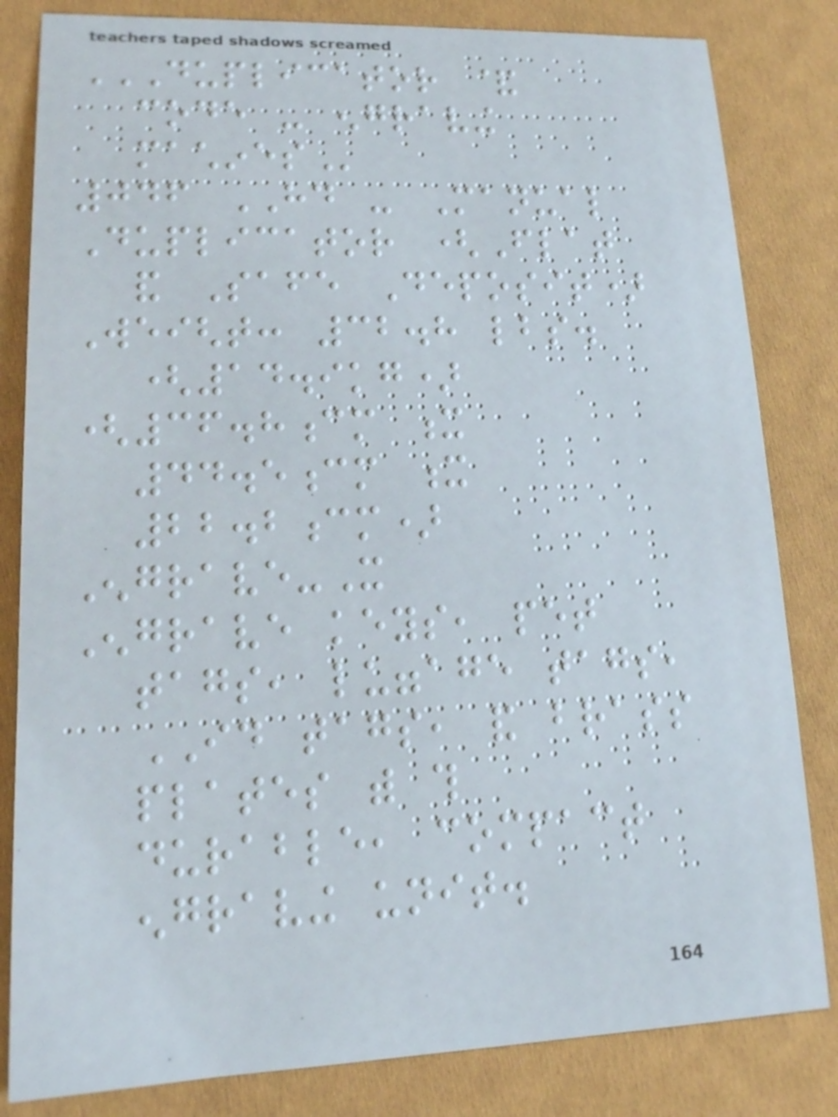DUPLICATOR &
CODE - ENGRAVING
MACHINES
046 HD - Manual
Duplicator (Flat
and Safe Deposit)
Weight: 32.8 lbs.
(14.9kg)
(36.8cm x
44.5cm x
22.2cm)
Engrave-It
Engrave keys, pet
tags, luggage tags,
ID tags, and brass
plates with this
durable, compact
engraving unit.
